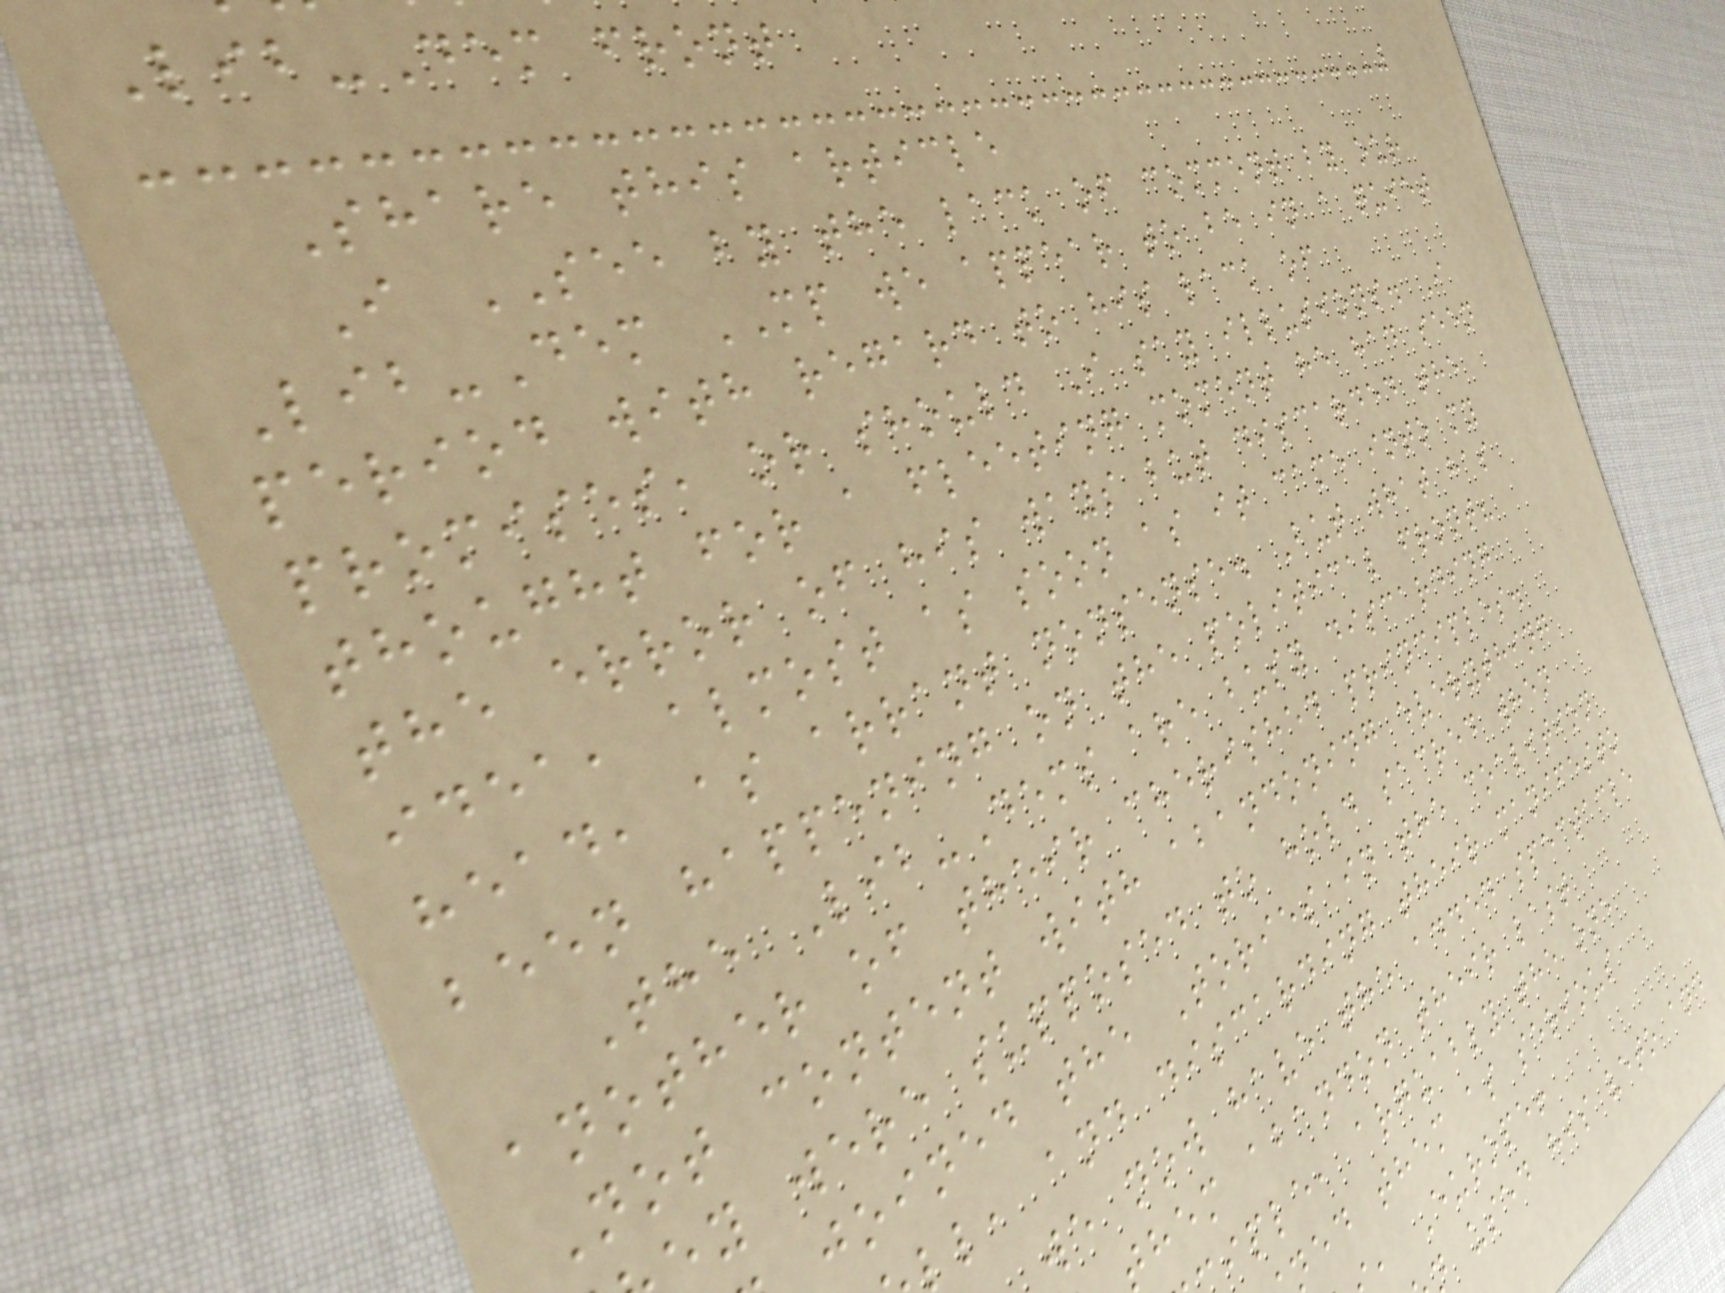Lib-Dem front
Share this article
I SEE by the lack of comment by our
Lib-Dem MP we appear to be in a quiet
period with regard to his lack of
promises, or should I say illusions. I
thought for a fleeting moment he had seen
the error of his ways but discarded the
idea, almost as soon as it came into my
head, as arrant nonsense. But what has
been happening on the political front?
The Lib-Dems are busy discarding
another of their cherished principles.
Not content with abandoning everything
ey were supposed to hold sacred when
joined the Tories in the coalition
l, and discarding their manifesto
we now have the added spectacle
hem abandon their last
iple, arguably the one
ed them as serious
, Europe!
used his veto and
